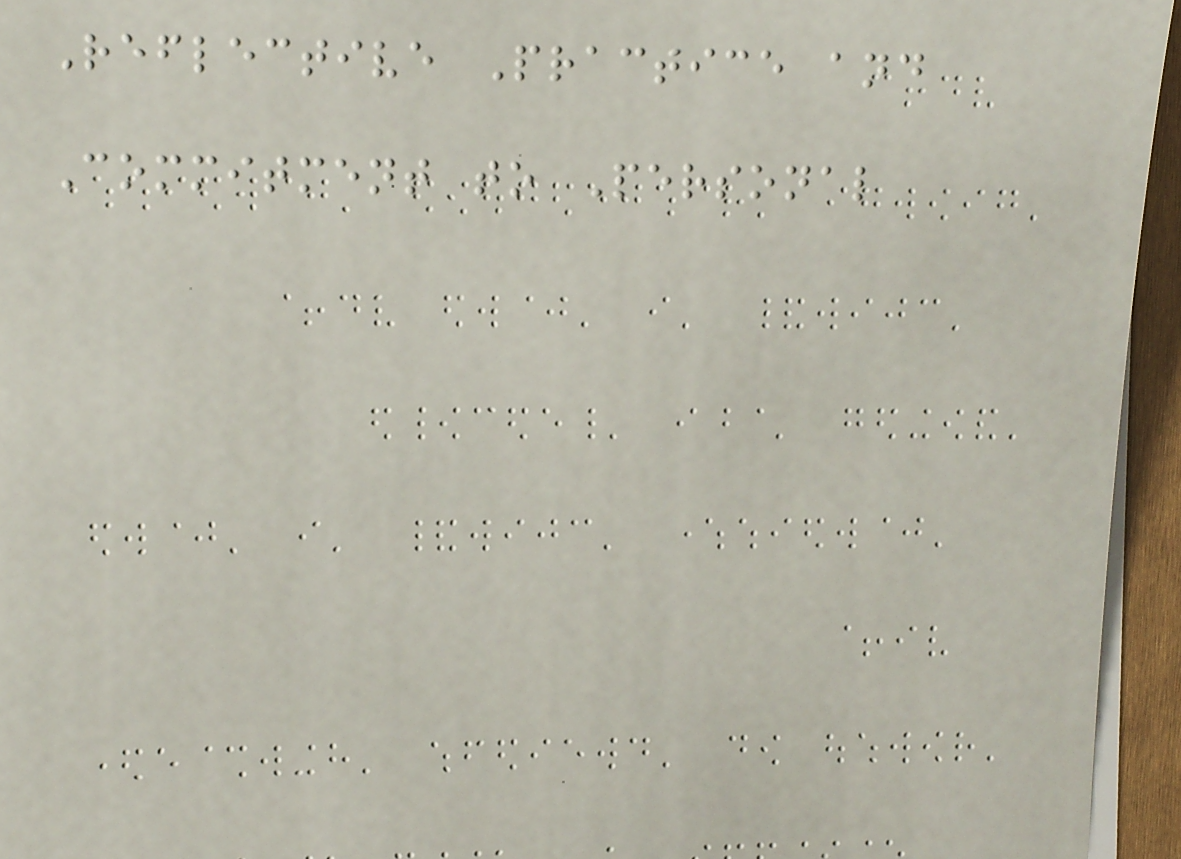Reflective Practice and
Commitment to Personal
